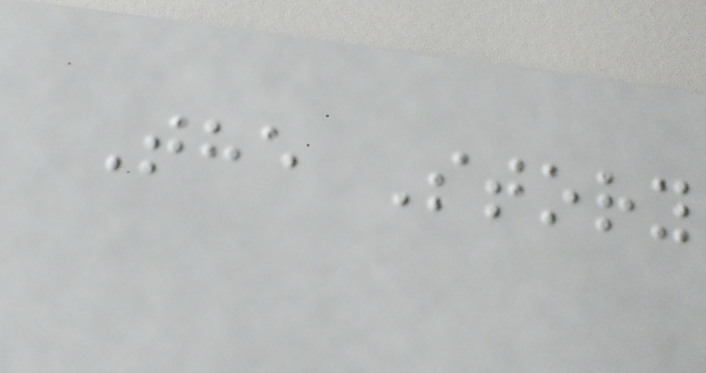The Story
